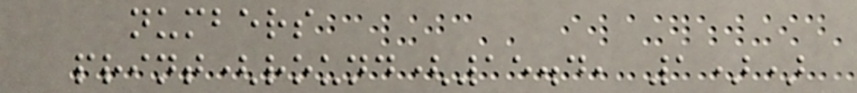numbers
print(round(15.4, 1))
